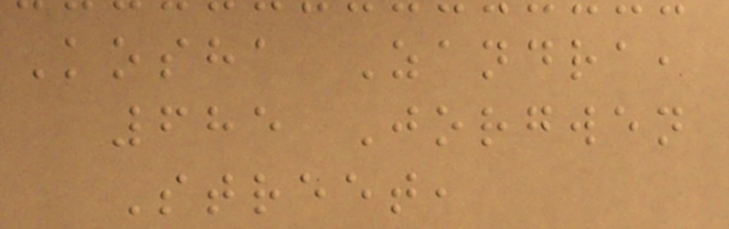Kosha Zandra,
685 Jorgwen
Street,
